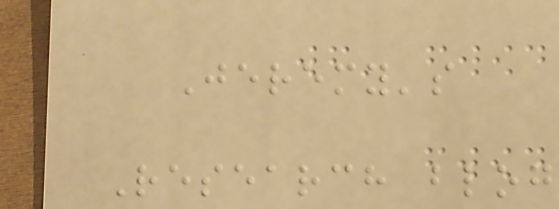Jeremy's
Research blog
